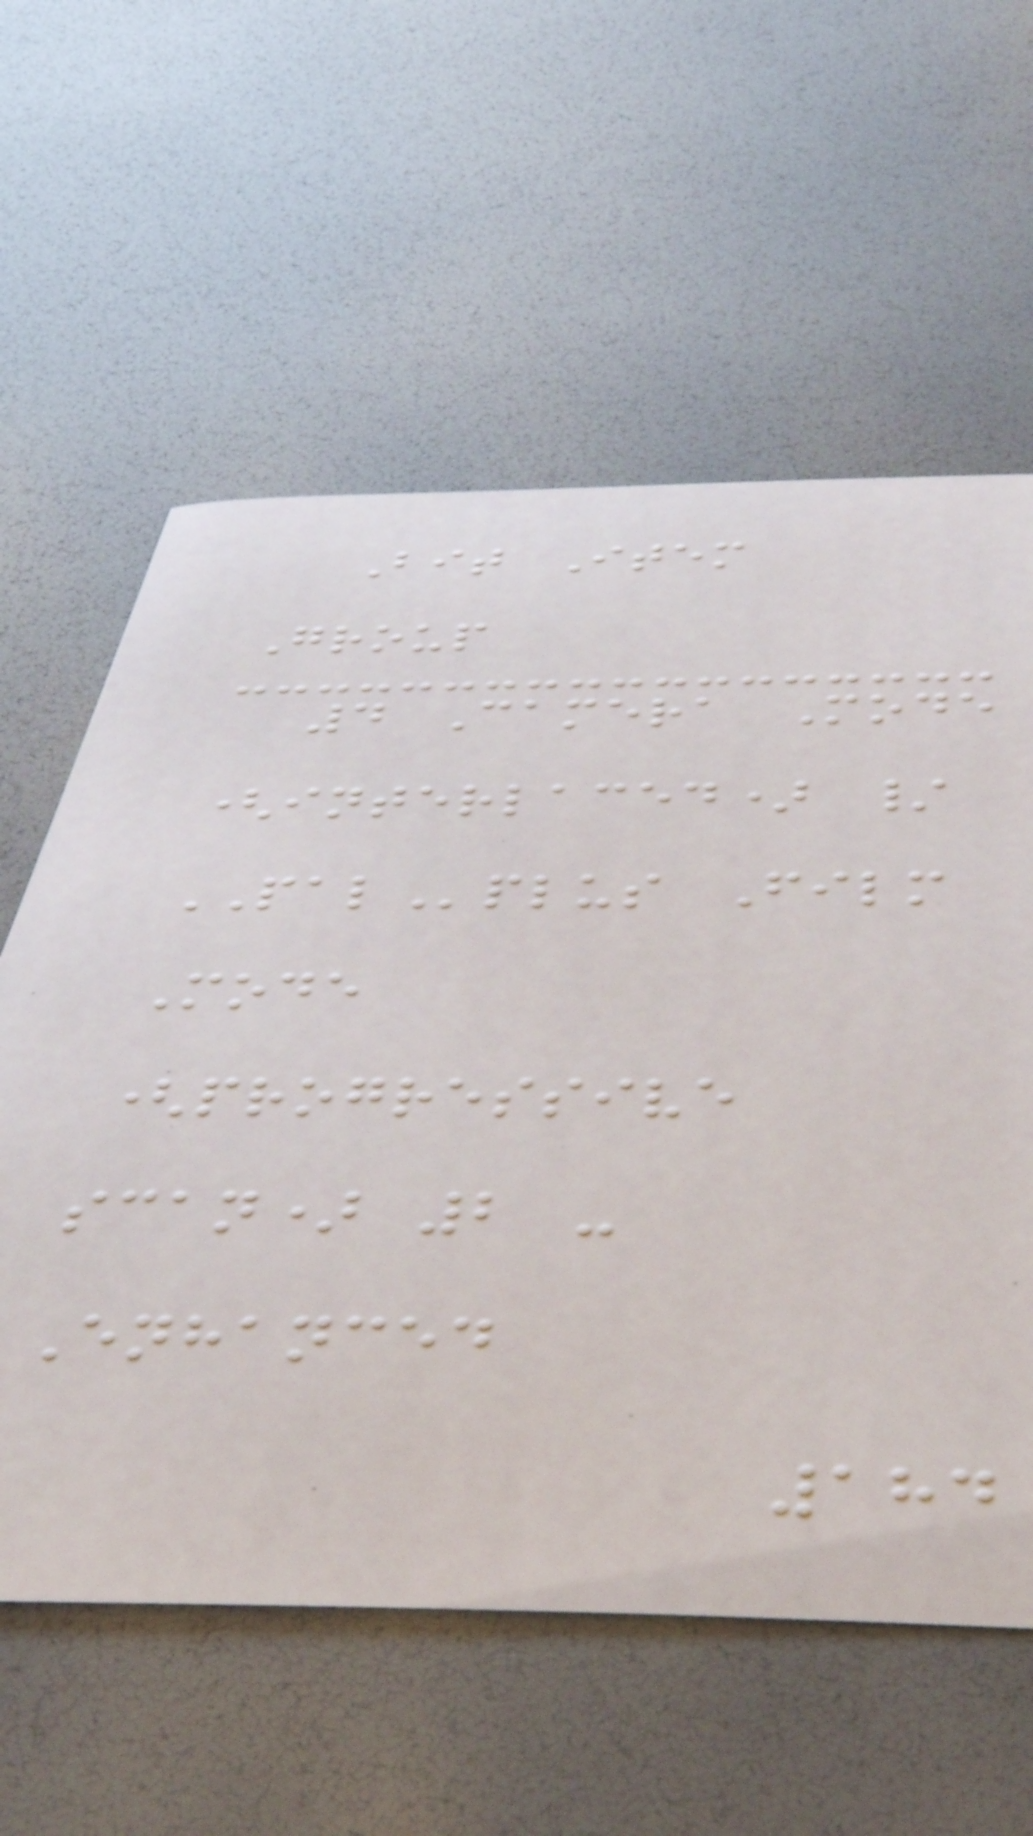Bit Item
Group
4 Camera Mode
(interlaced) /
PALplus Film
Mode
(progressive
scan) 2 -
Enhanced
184
